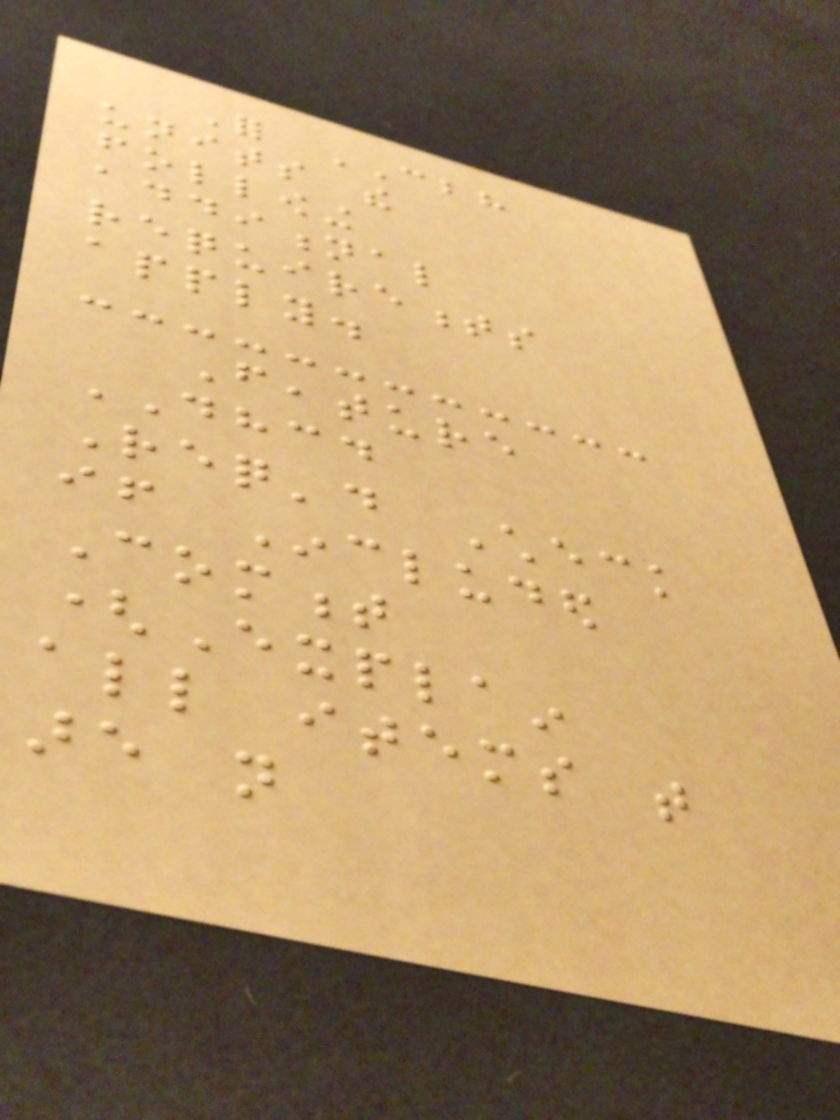For CBH
units the
following
additional
requirements
apply.
Feature
DHCD
Req'd Check
if Included
Comment
(Explain
all items that
are not
